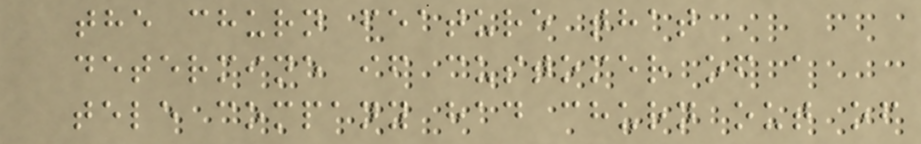the churn feature that
determine if customer of a
tele company had churn out of
